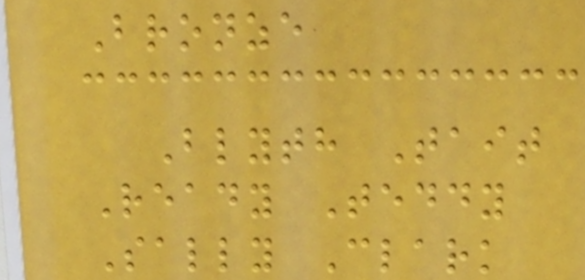Bronze
Blyth Tait
Ready Teddy
Sally Clark
